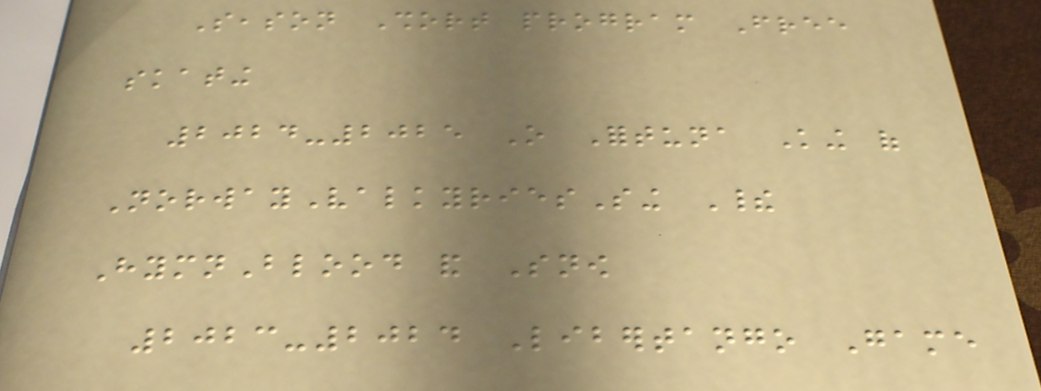Season Short program Free
skating
2024-2025 O Fortuna King of
NorwayValkyriesSing Their
HymnBlood and Snow
2023-2024 Libertango Game
